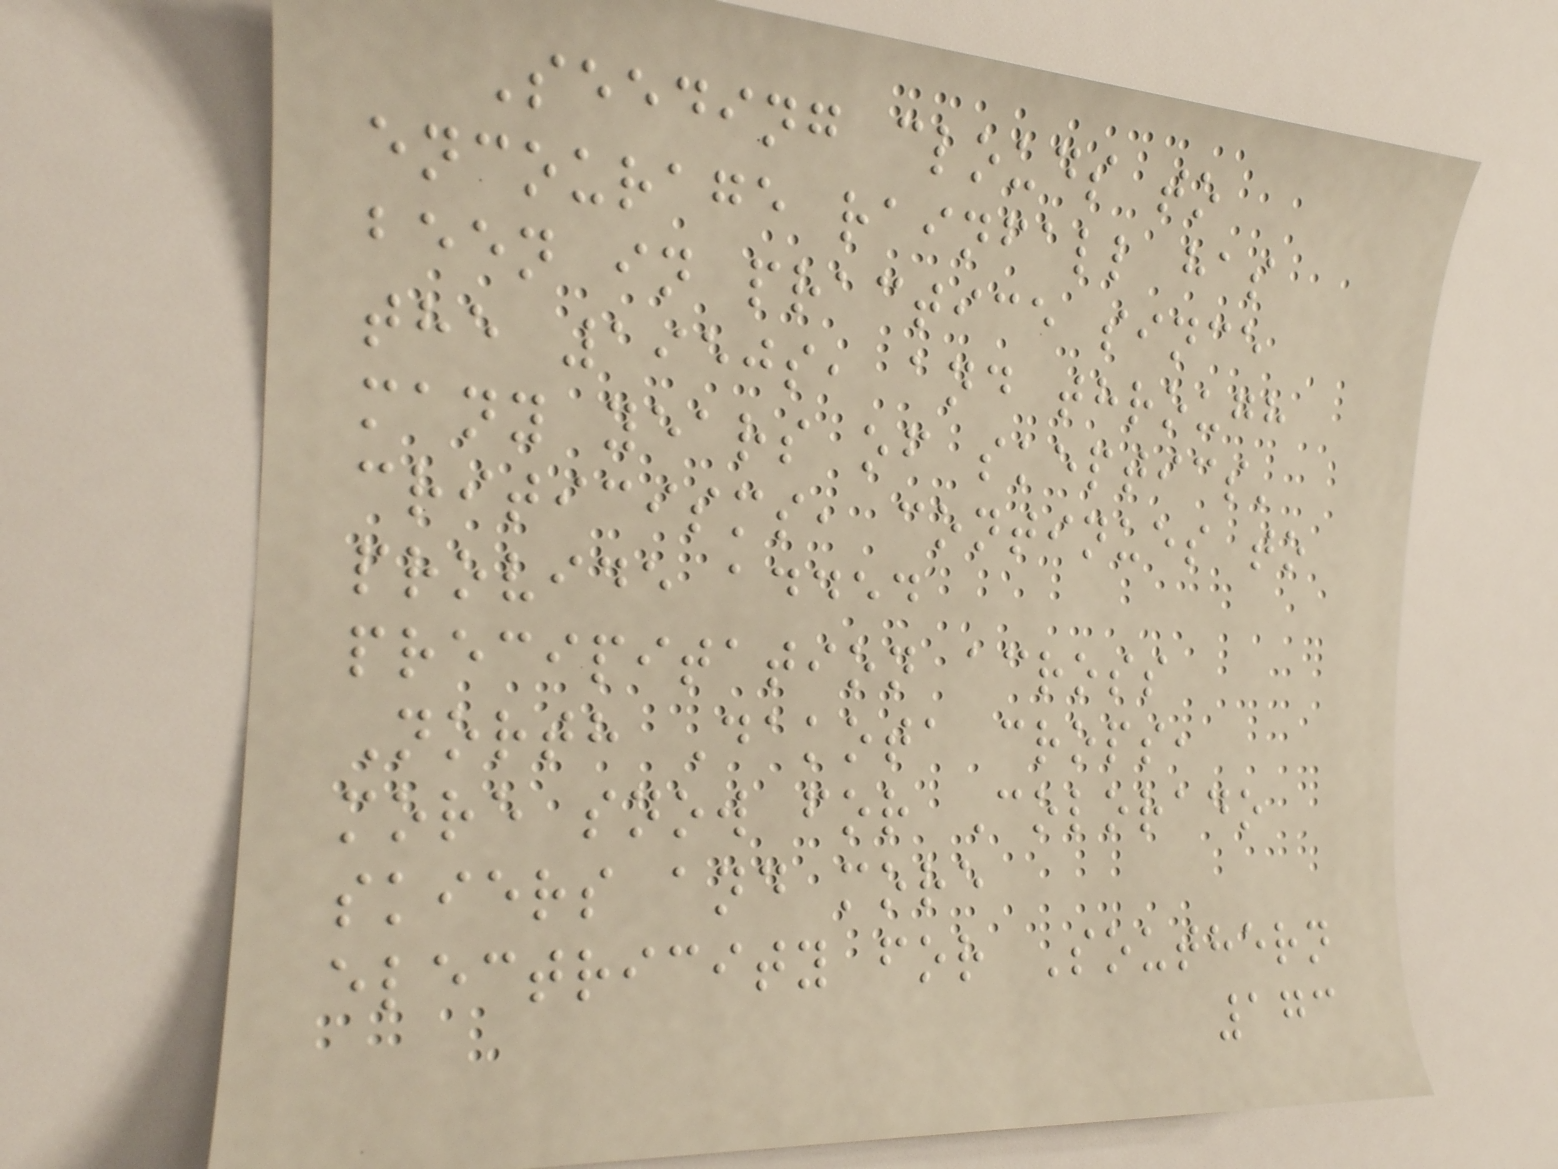Seeding clouds to
encourage rainfall has
been in practice since
the 1950s, and through
many years of skeptics'
criticisms, continues to
provide added
precipitation across
North Dakota crops,
more snow for Colorado
skiers and more
electricity for Southern
173
